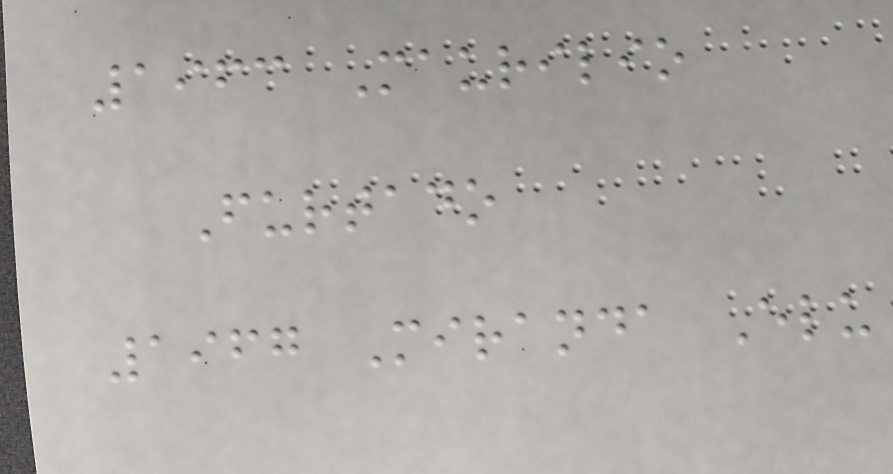1963 Maurilio
Furtado
1967 Miranda Elu
